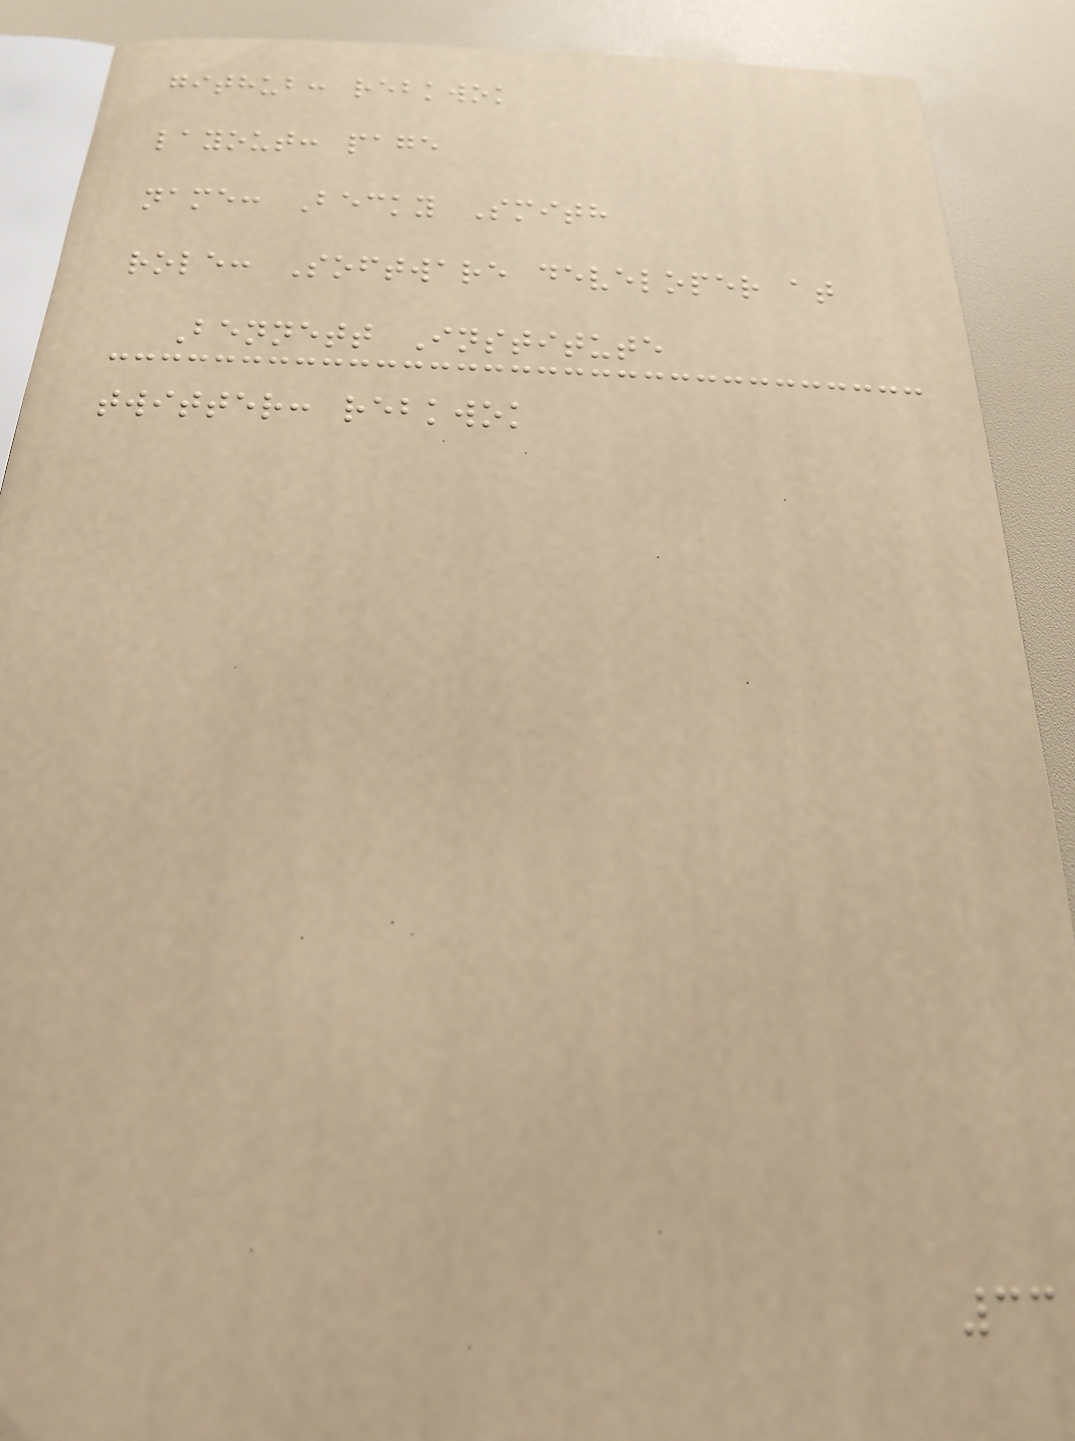github: rebkwok
layout: page
name: Becky Smith
role: Software developer at
Bennett Institute
twitter: rebkwok
33
